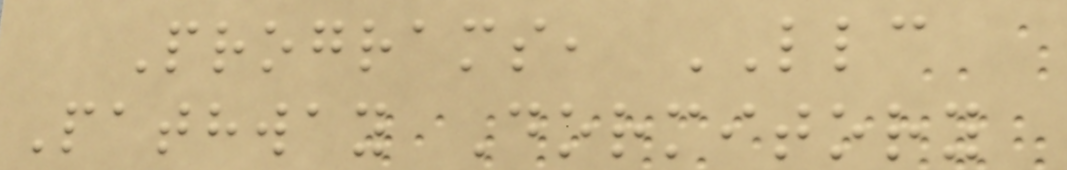Programs, LLC
Pathway Dormitory
